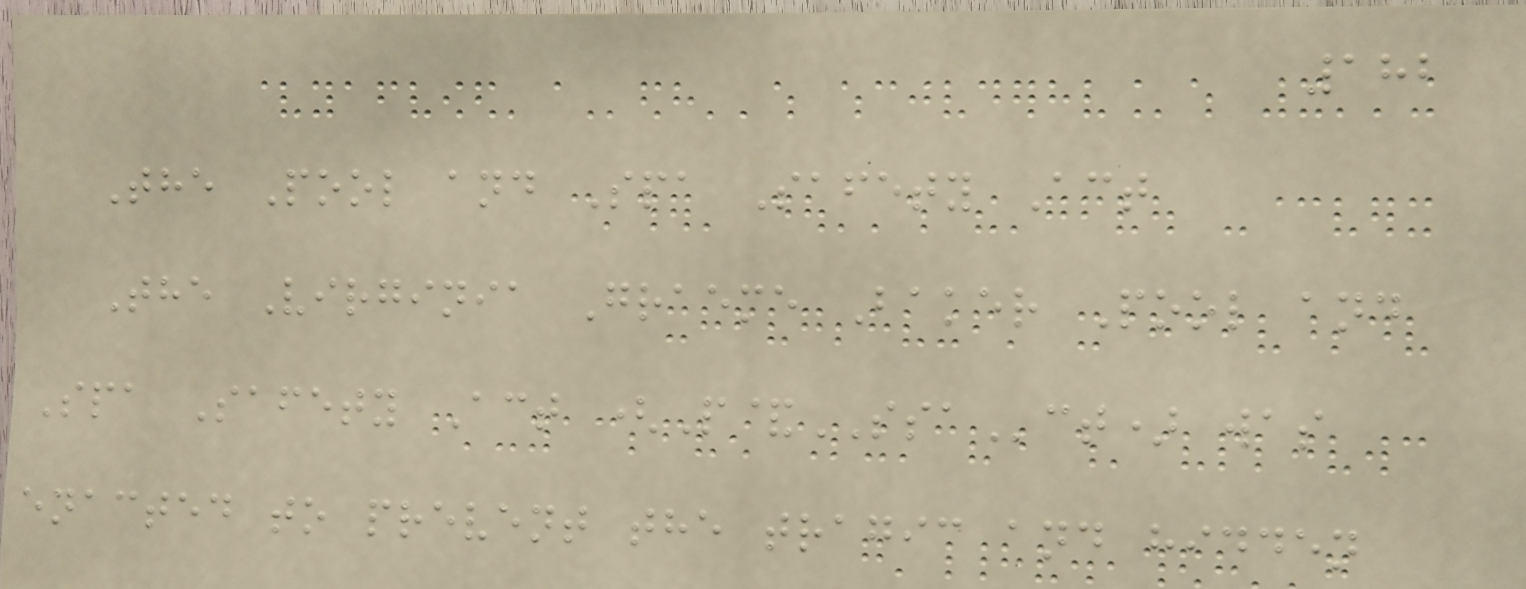182
The Pool and Spa Safety Act
The Virginia Graeme Baker Pool and
Spa Safety Act (P&SSAct) was
enacted to prevent the tragic and hidden
